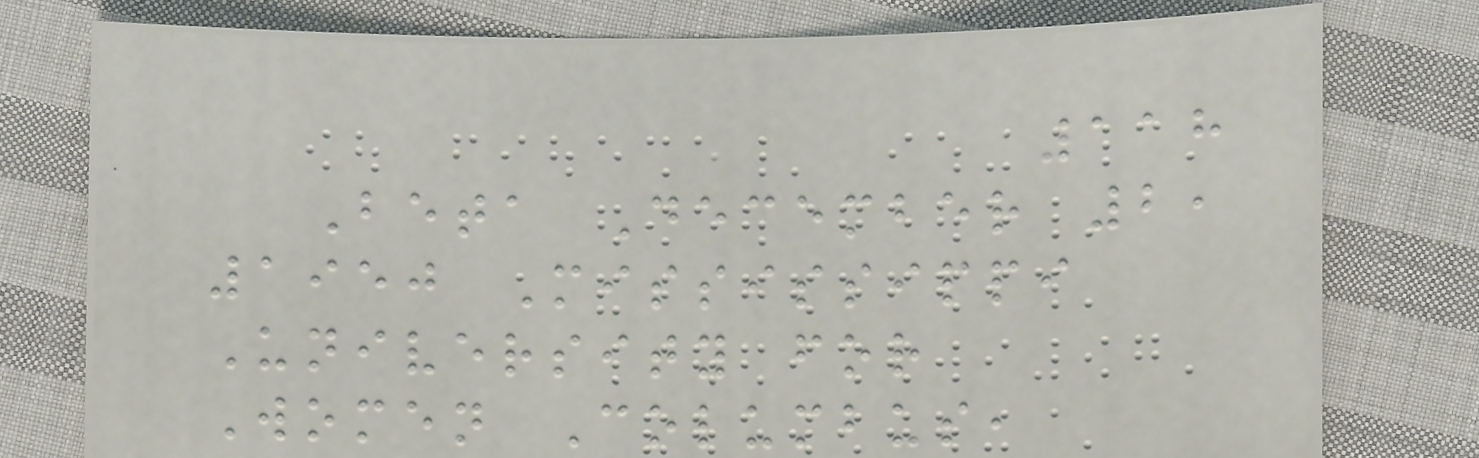118
Beta December 2,
1950 Mississippi
University for
Women Columbus,
